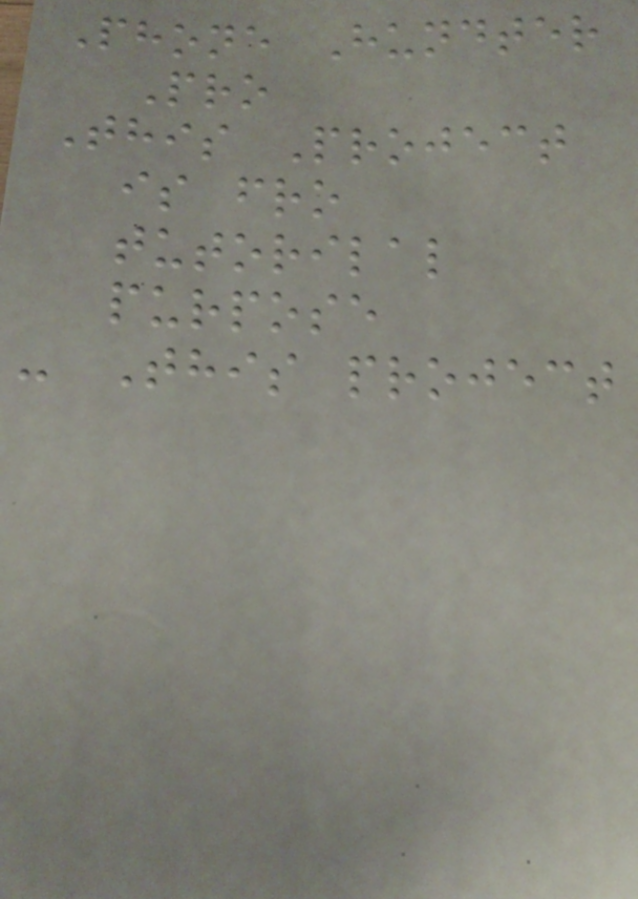Phone Hundter
Pro
This Project
is fro
tutorilal
purpose
- This project
